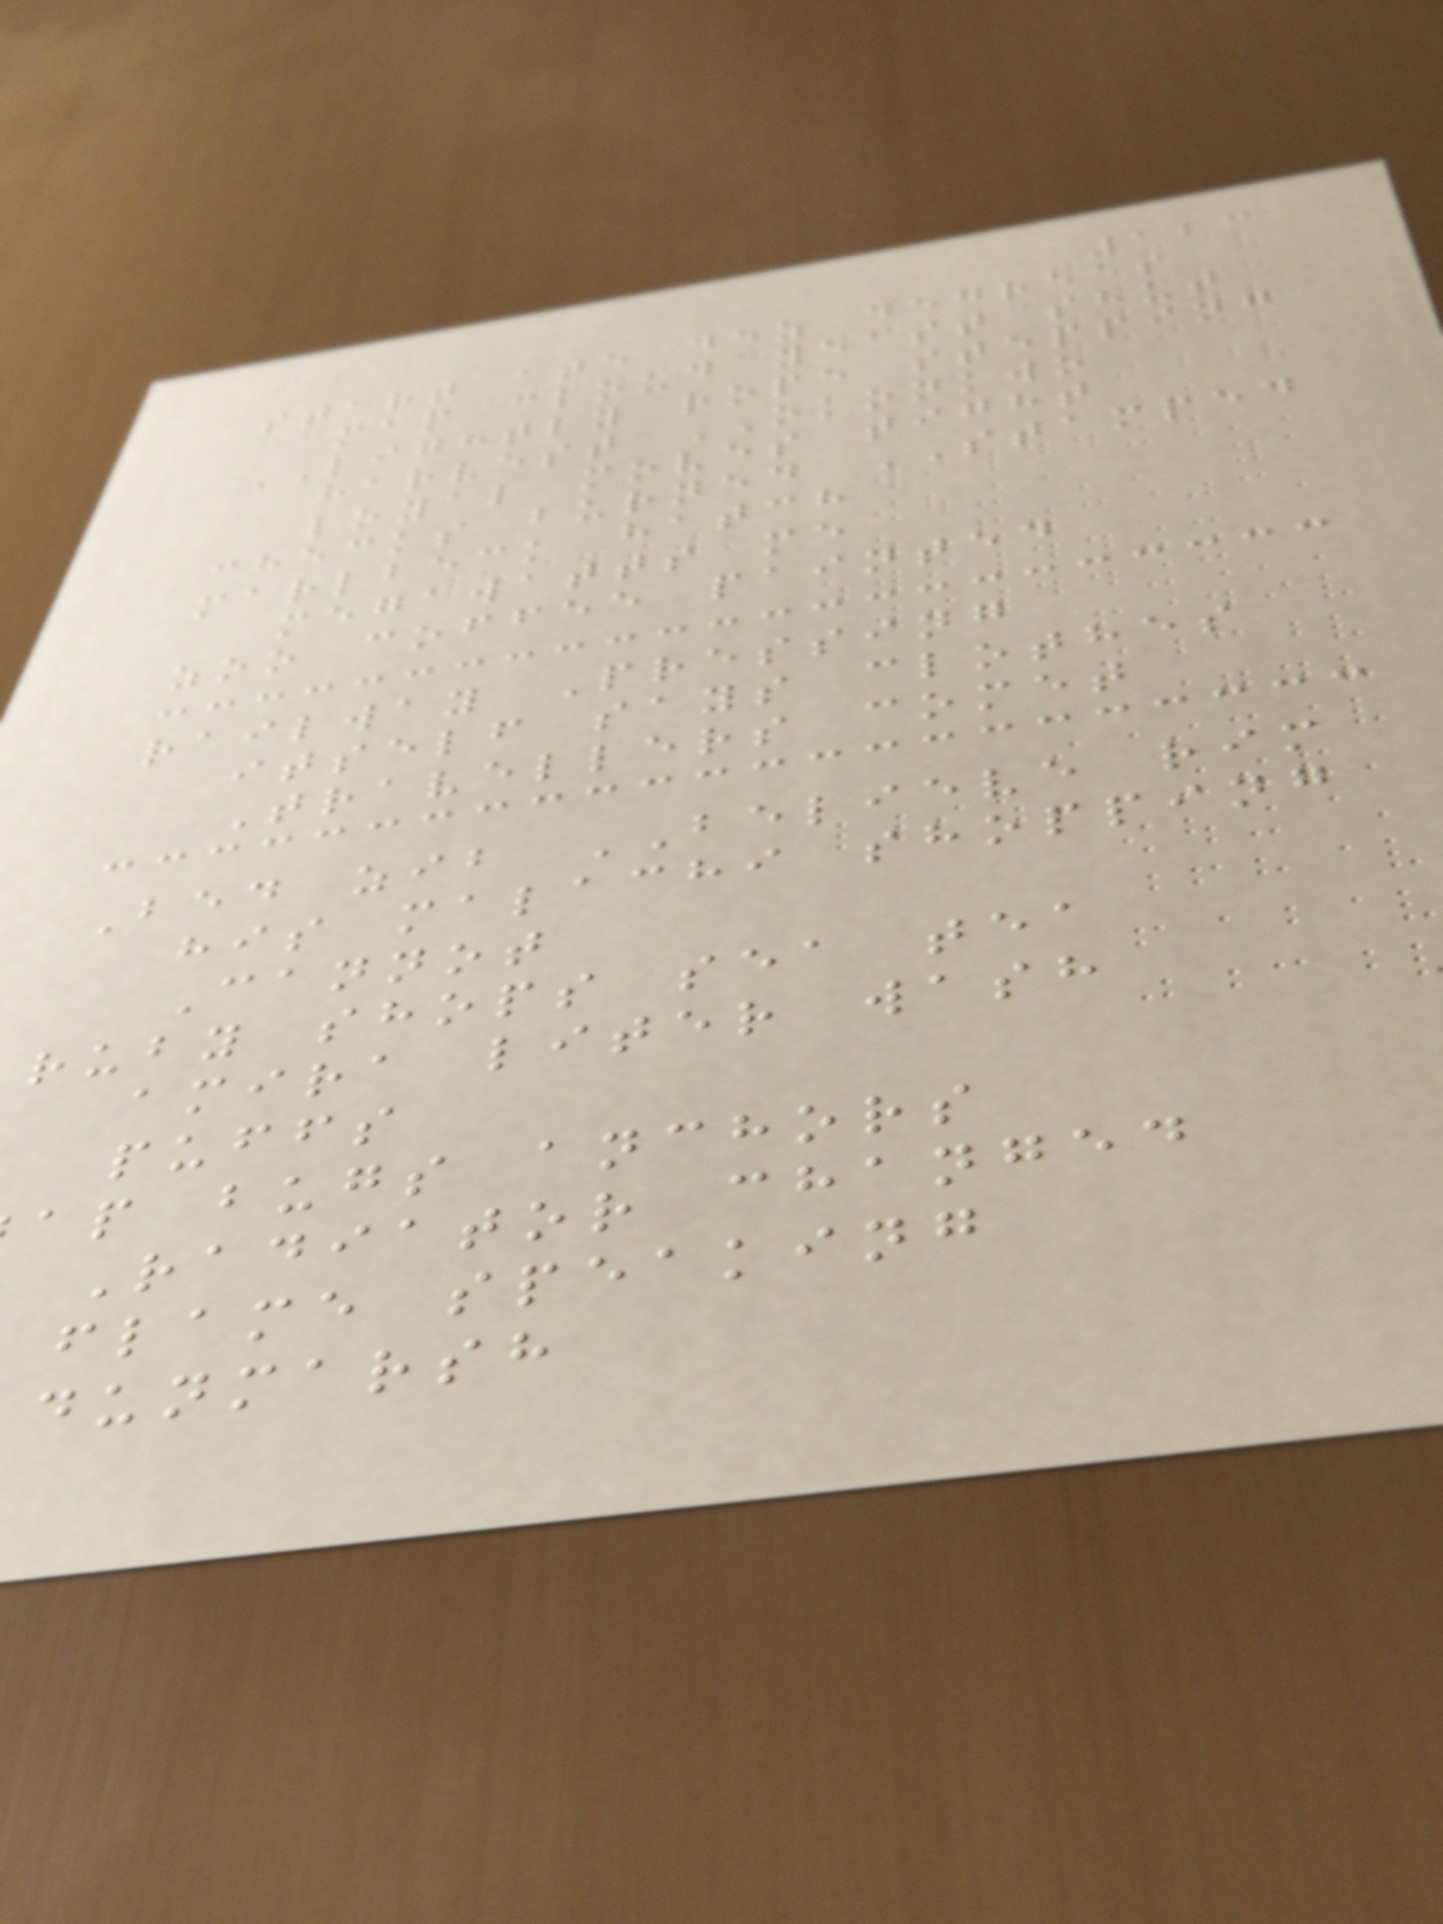123
start ate dez degrees
map cloud yeast shut
LIGHTLY rope stepping
harvest OKONKWO
loyal moves tight
checks burned STAMPED
marlbeck hatch
megawatts me
zoo coffee painted
railway Pressing
itself says clothes
Travellers comet
Bed zib BELIEVE rim
his malachi shopping
Cannot
ruby shops sea tea
amira liter wash
puffs
ap bugs anchors
Radiator changed
flame speaking
dunmarsh
